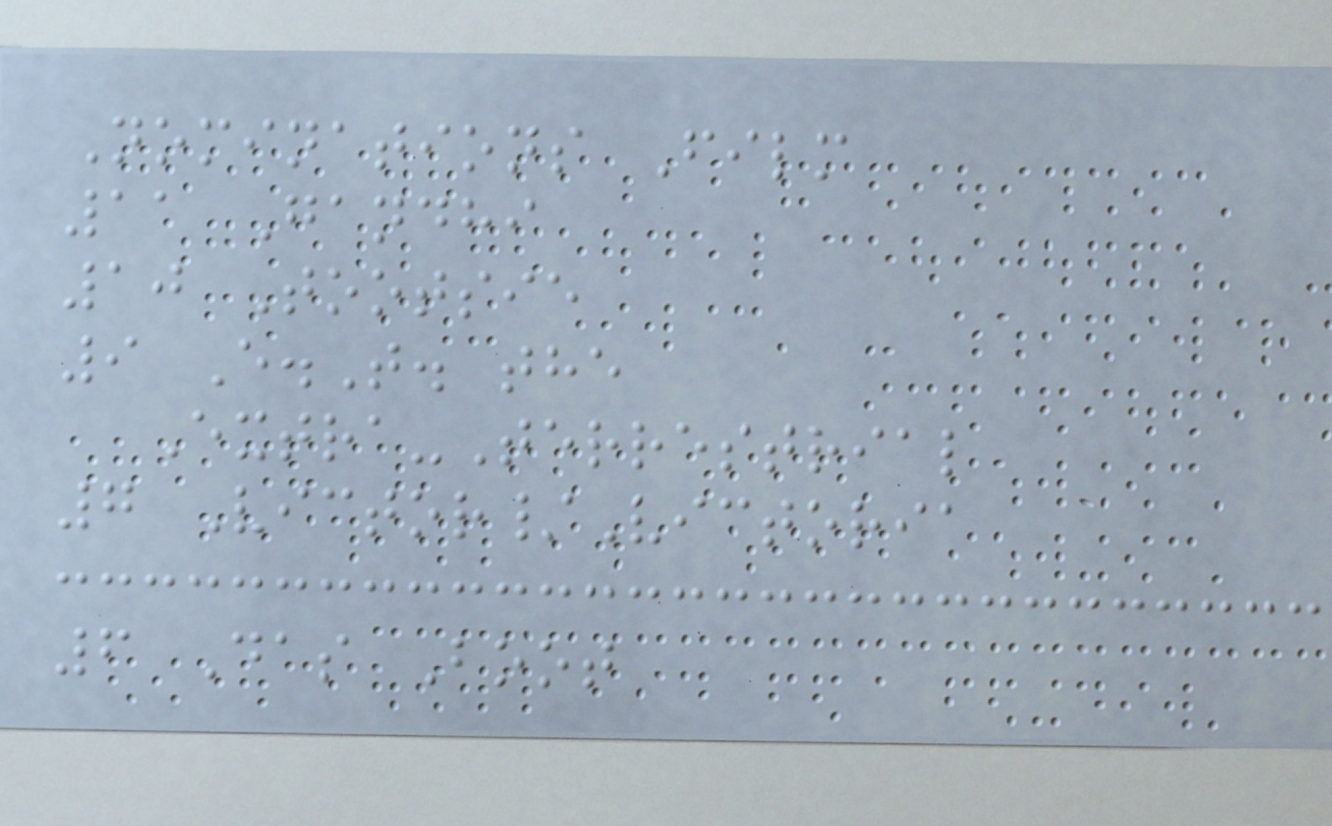Nominations Film
11 Gandhi
10 Tootsie
9 E.T. the
Extra-Terrestrial
7 Victor/Victoria
6 Das Boot
